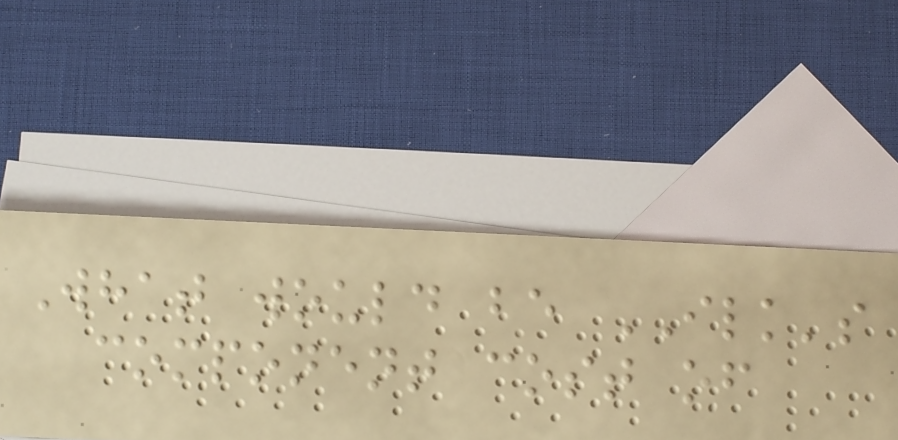What would be ILK's
component cost of
